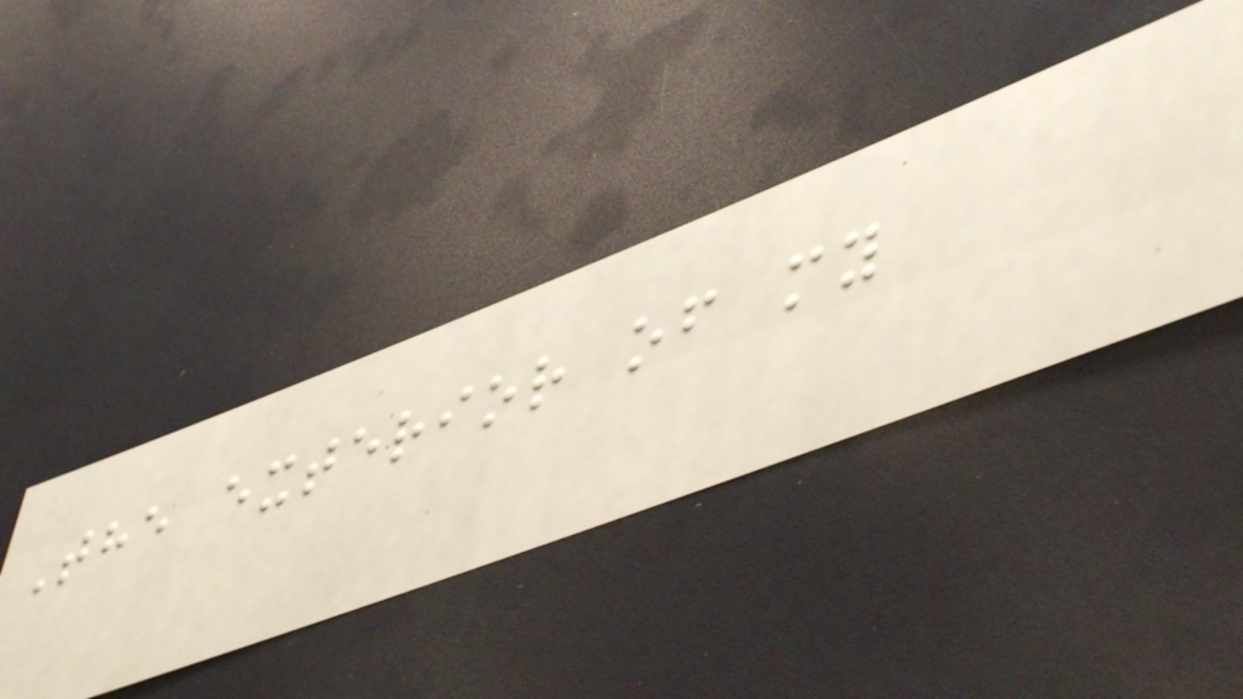The exterior of my
